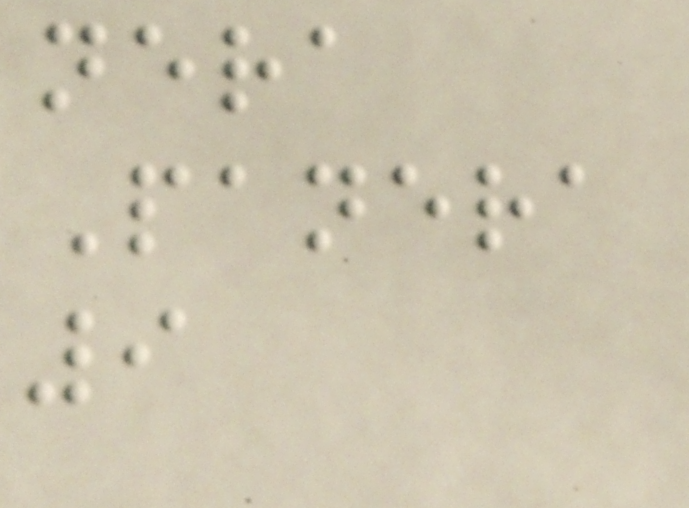nera
Panera
9
